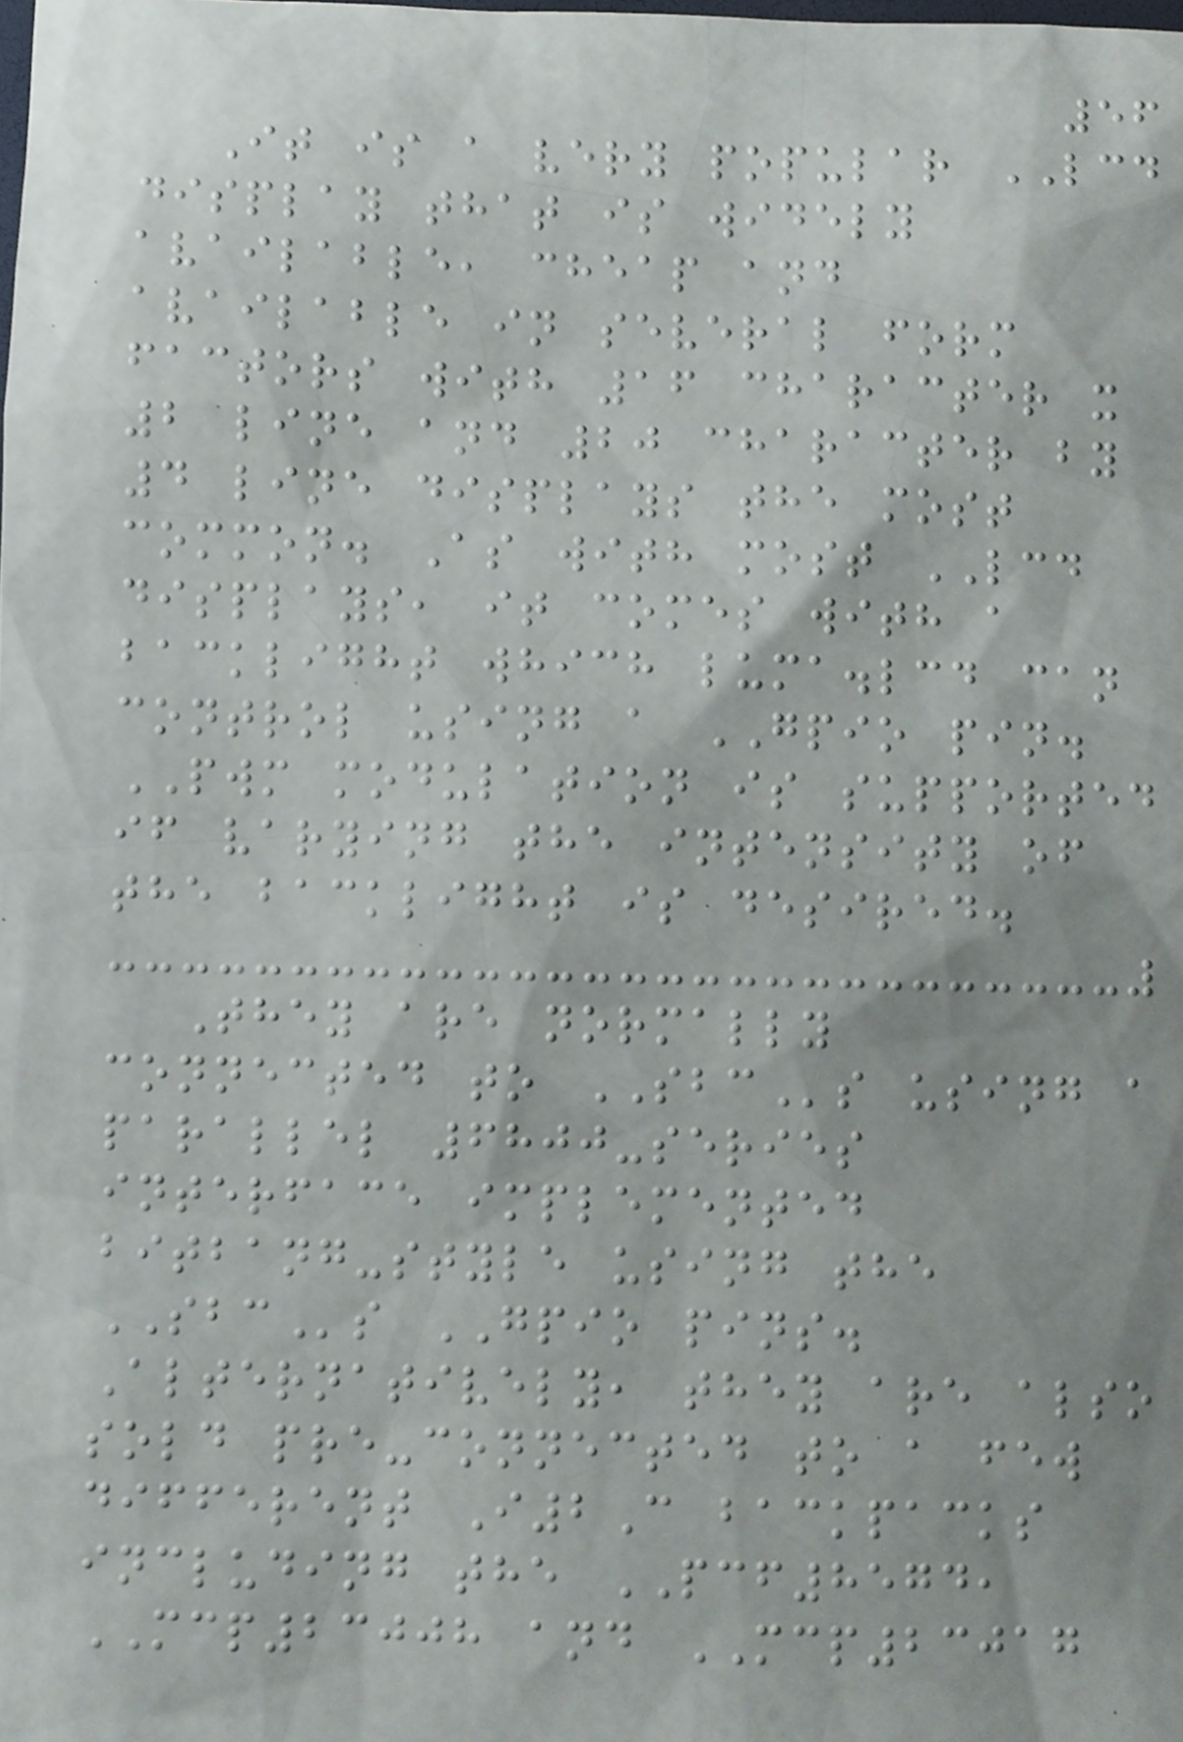56
It is a very popular LCD
display that is widely
available, cheap and
available in several form
factors with 16 character x
2 line and 20 character by
4 line displays the most
common. As with most LCD
displays, it comes with a
backlight which luma.lcd can
control using a GPIO pin.
PWM modulation is supported
if varying the intensity of
the backlight is desired.
They are normally
connected to SBCs using a
parallel 6800-series
interface implemented
bitbang-style using the
SBCs GPIO pins.
Alternatively, they are also
sold pre-connected to a few
different I2C backpacks
including the PCF8574,
MCP23008 and MCP23017
